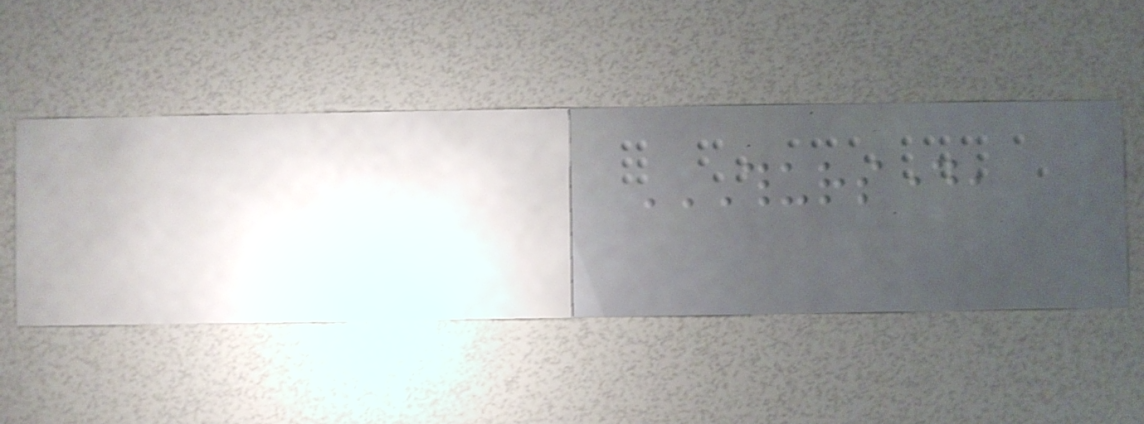THURSDAY,
